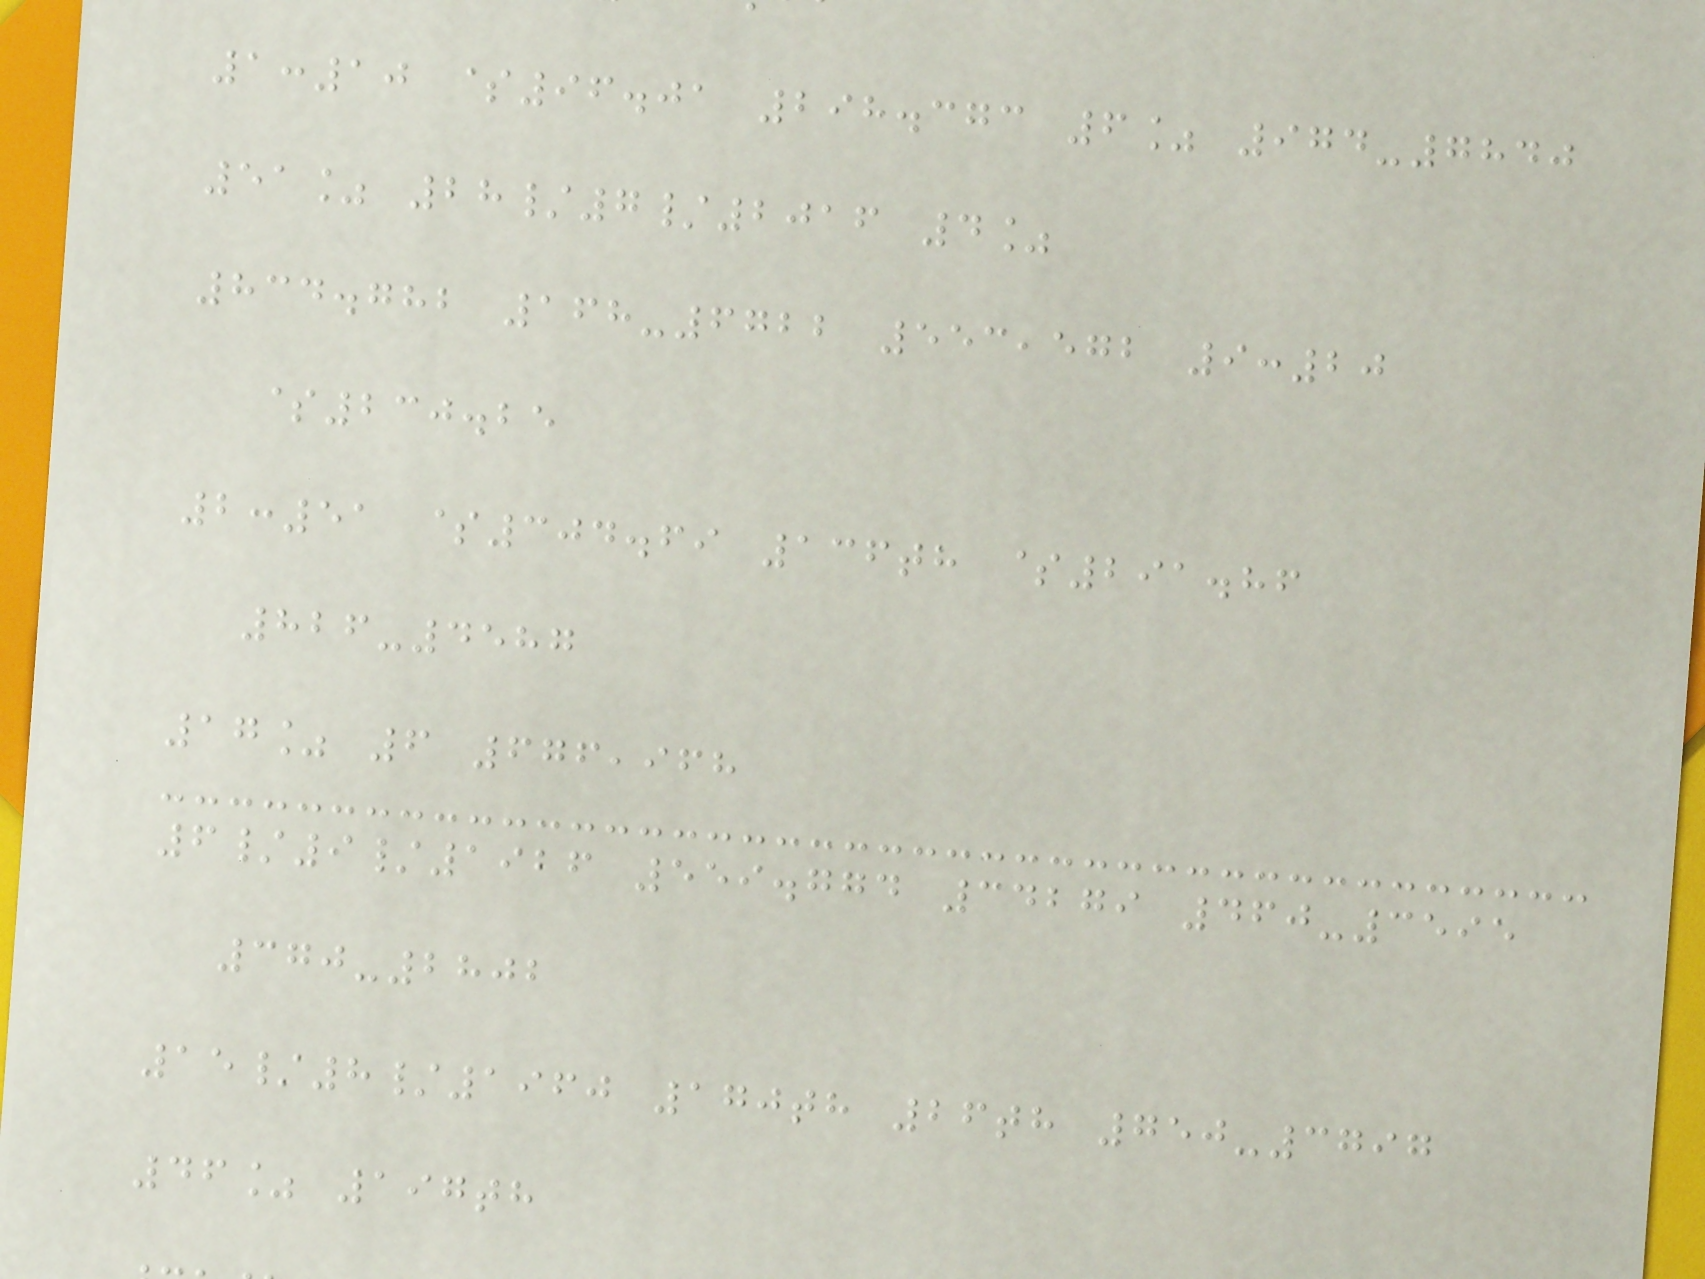1:10 $96.01 298.373 6% 974-7840
51% 28/7/2016 4%
834.782 168-6722 553,572 9:20
$230.25
2:51 $304.69 136th $291.86
826-4587
17% 6 676,968
6/9/1926 559.774 34279 460-3595
370-2802
15/8/1960 170th 26th 750-3797
46% 197th
